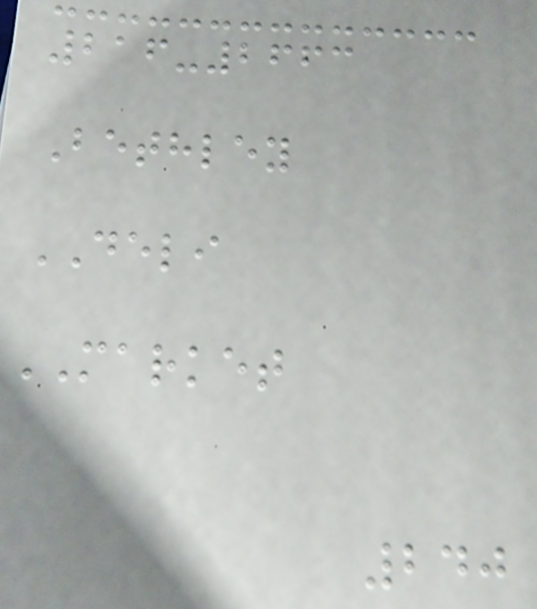216-2663
Bethley
DELI
MARKET
240
